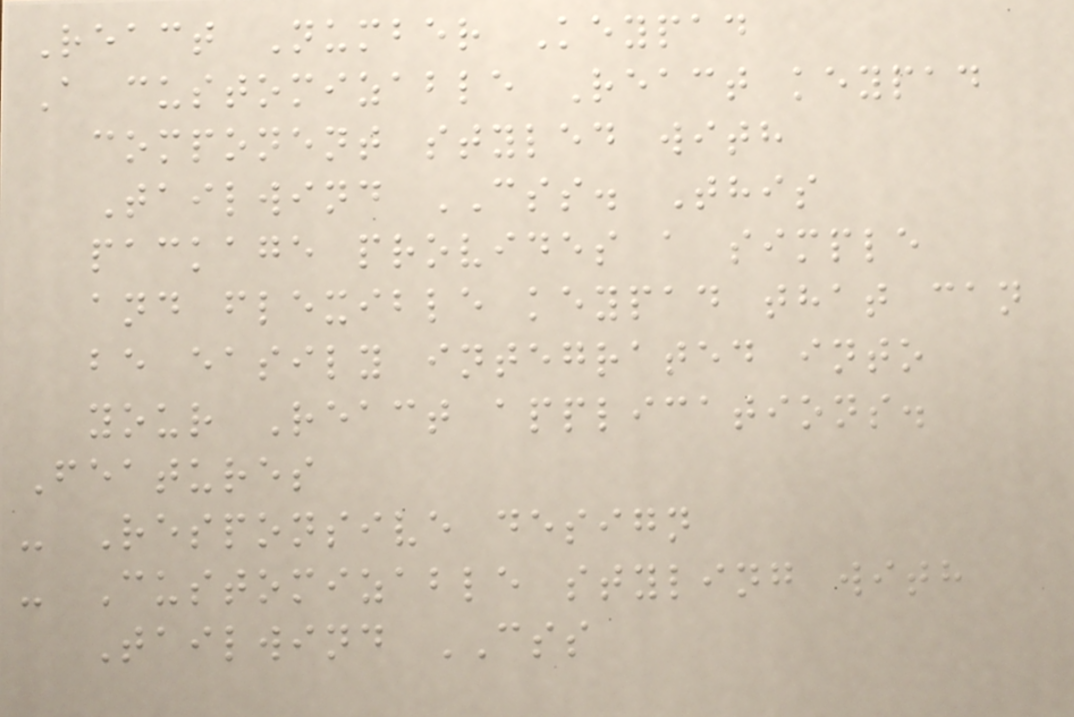React Number Keypad
A customizable React keypad
component styled with
Tailwind CSS. This
package provides a simple
and flexible keypad that can
be easily integrated into
your React applications.
Features
- Responsive design
- Customizable styling with
Tailwind CSS
